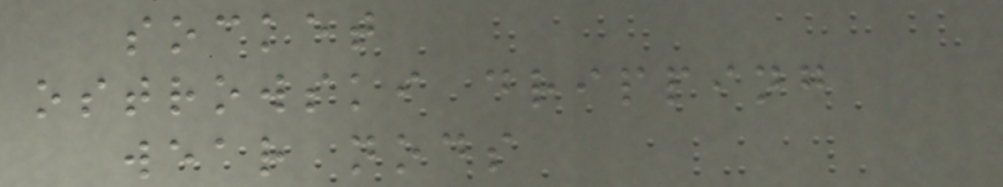socket
ostrowski dripping
wear nods
